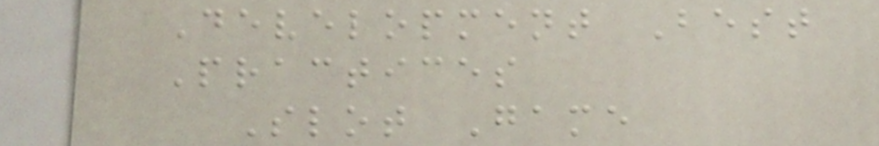Development Best
Practices
Slot Game
